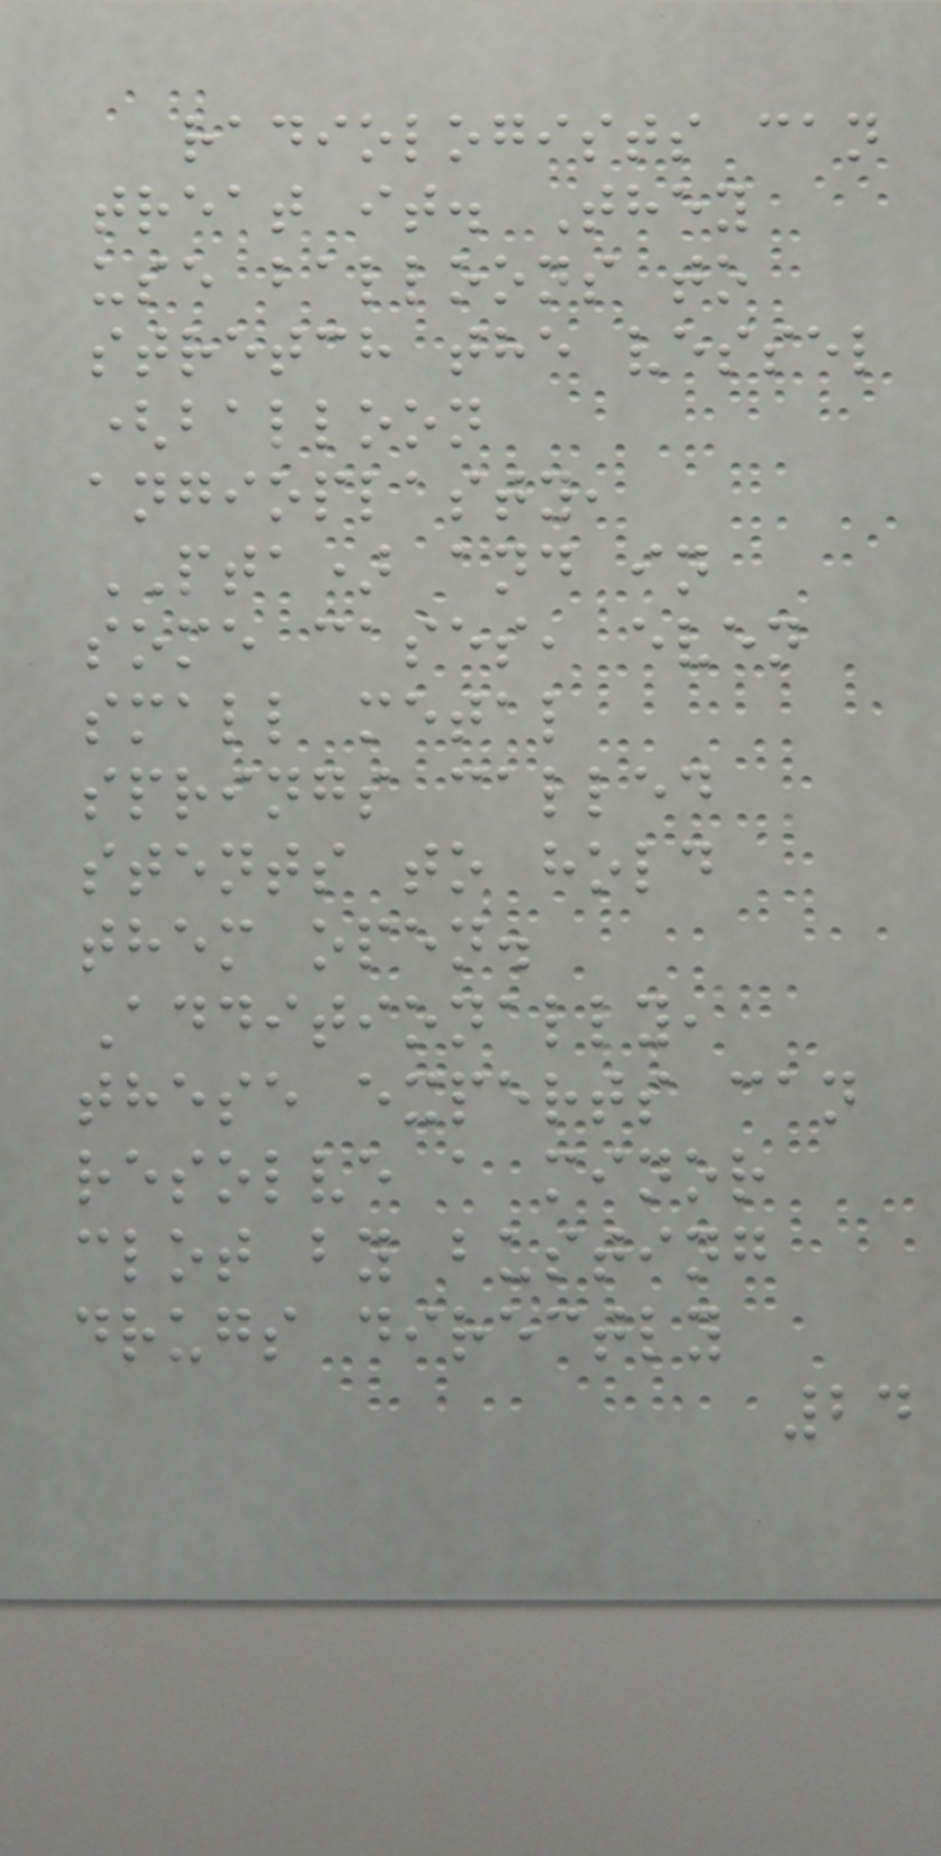radiologists can
treat it. They
use balloons to
stretch the vessel
(balloon
angioplasty,
PTA) and in
some cases, even
small metal
springs called
stents to hold
them open.
Additionally,
these experts can
resolve a minor
clot by busting
drugs directly
24
